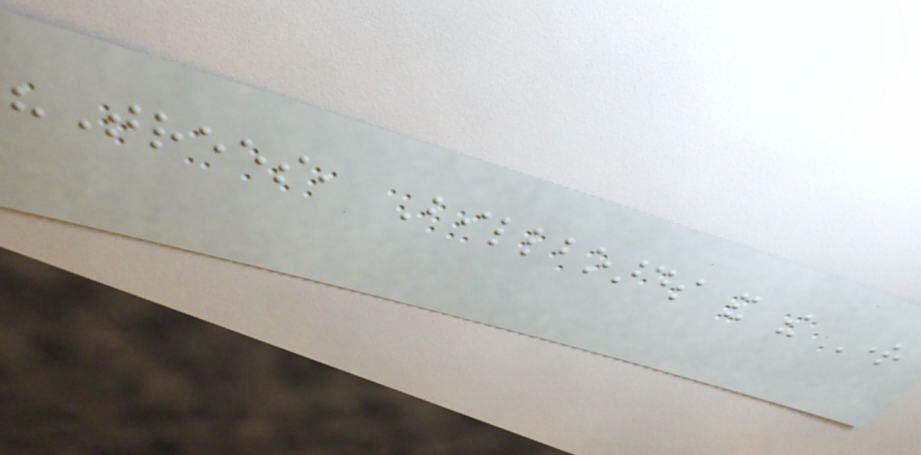"Trees, Billboards and the Right
